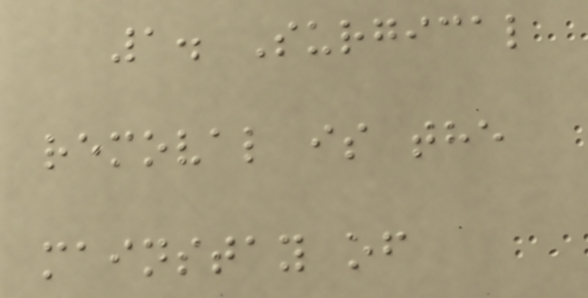1. Surgical
removal is the
mainstay of
